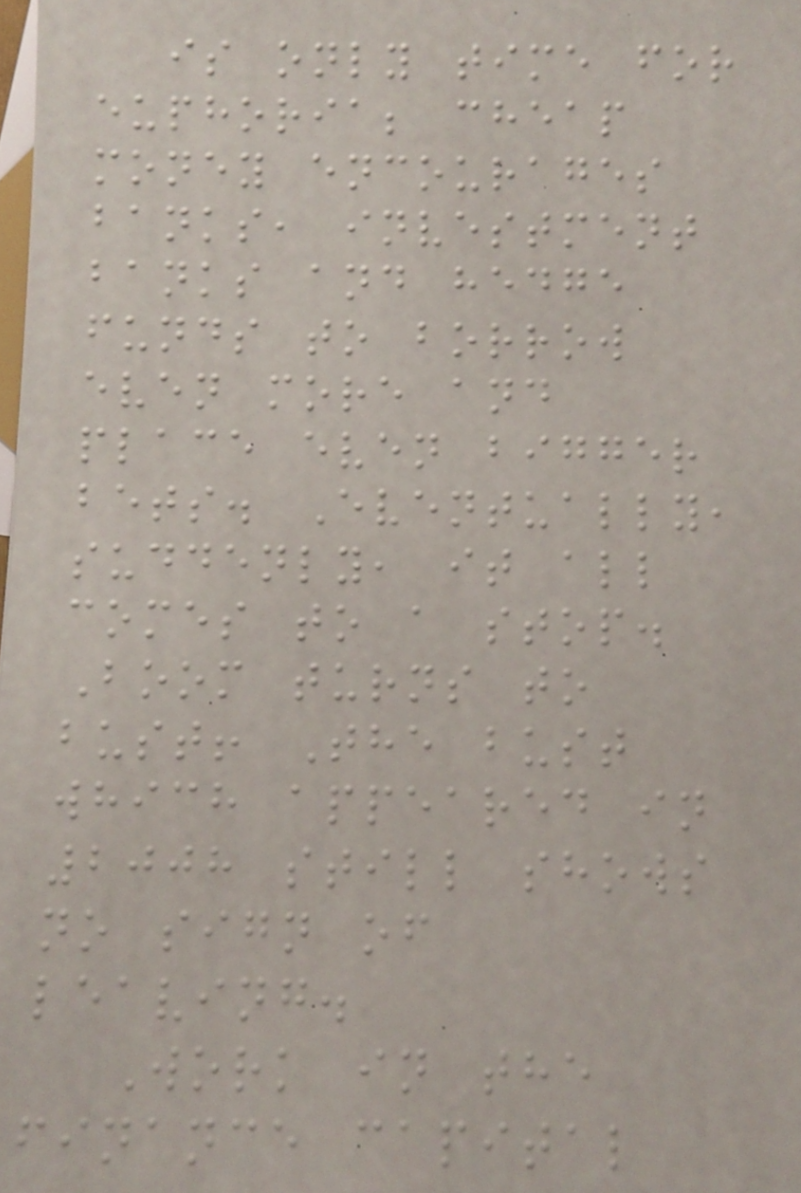is only time for
euphoria; cheap
money encourages
banks, investment
banks and hedge
funds to borrow
even more and
place even bigger
bets. Eventually,
suddenly, it all
comes to a stop.
Boom turns to
bust! The bust
which appeared in
2008 still shows
no sign of
leaving.
Work in the
finance capital
